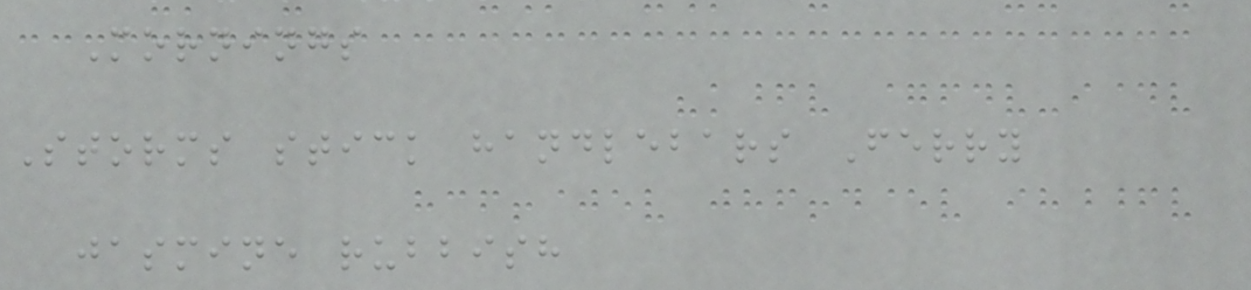Mornings
Storms stick handlebars Ferry
jasmine rubbish
